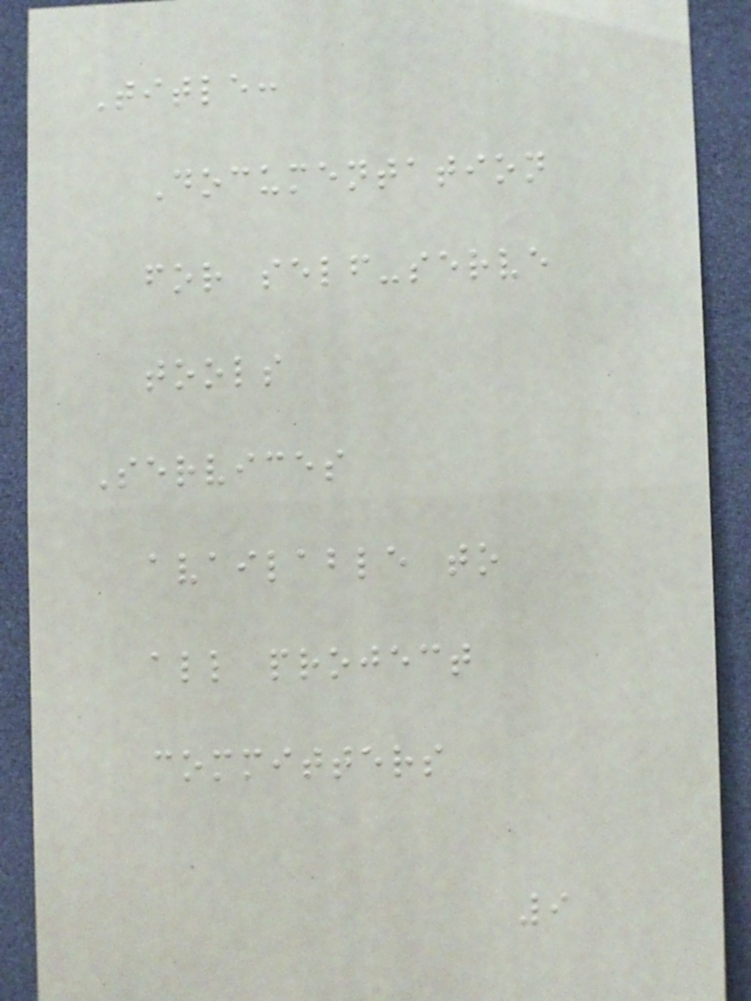Title:
Documentation
for self-serve
tools
Services
available to
all project
committers
9
